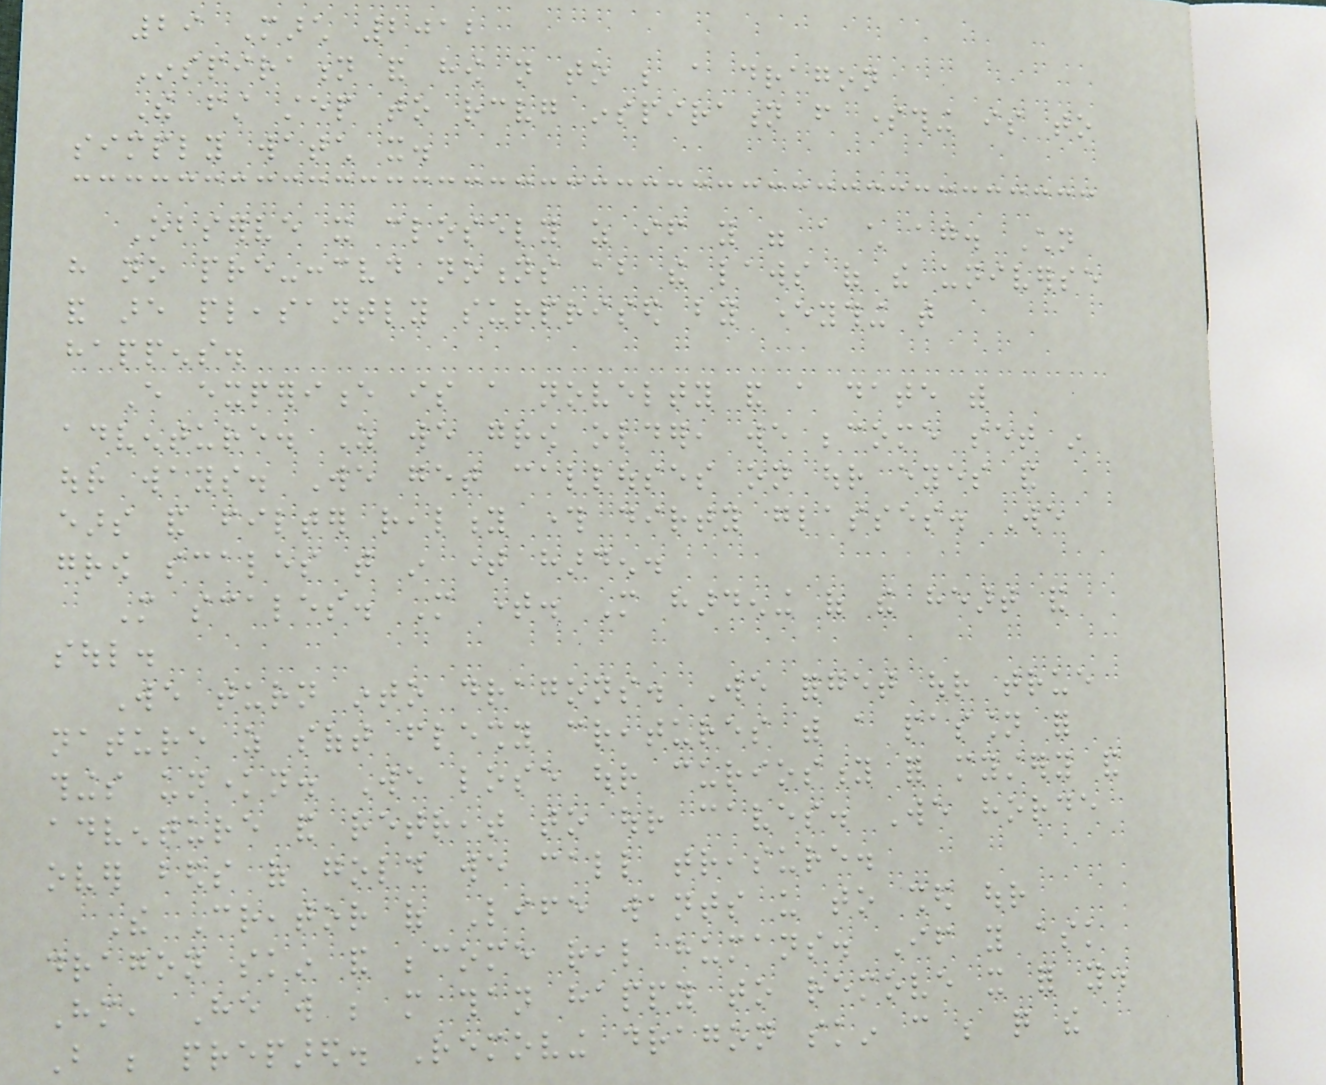29 March 2012
Inspiration and how not to be a dragon
The first step to receiving inspiration from something is to
simply watch it.
Observe it closely as if you were a child again. Children
have no pre-conceived notions about the laws of the universe
and are pleasantly surprised by everything that
happens.
Every experience is a novelty and a date with
adventure. As we grow older, we become set in
our ways. We get callouses on our eyes and
ears and filter reality through dirty glasses. We
grow scales that in time harden.
More scales. More time. More hardening of the heart and
soul.
We turn into dragons. We forget our true
nature as soft fleshy creatures with a passion for
things unknown. We lose our curiosity for mystery and
adventure and retreat to our caves. We horde
over beds of gold we call treasure.
The Creator of Life wants us to shed our
dragon skin and become real humans. If you ask
Him, He will be more than happy to remove it for you.
But be prepared. Removing dragon skin can be quite the
